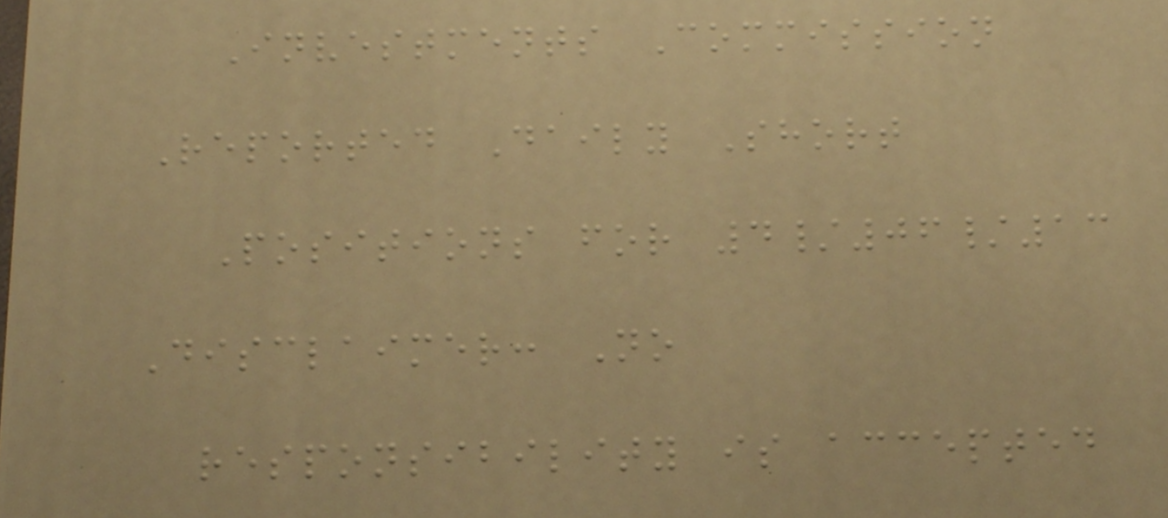Investments Commission
Reported Daily Short
Positions for 4/06/13
Disclaimer: No
responsibility is accepted
